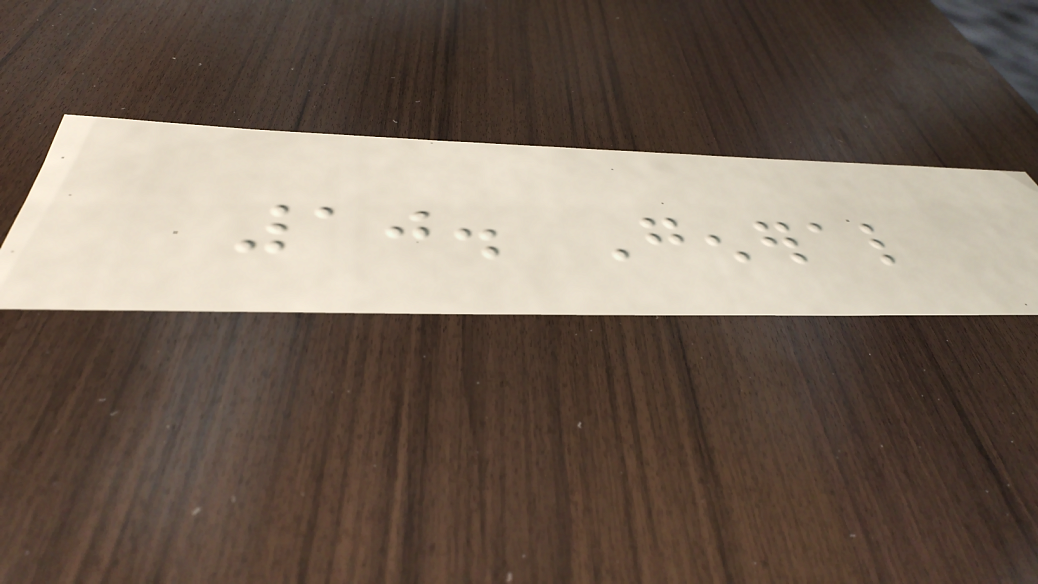10. General
